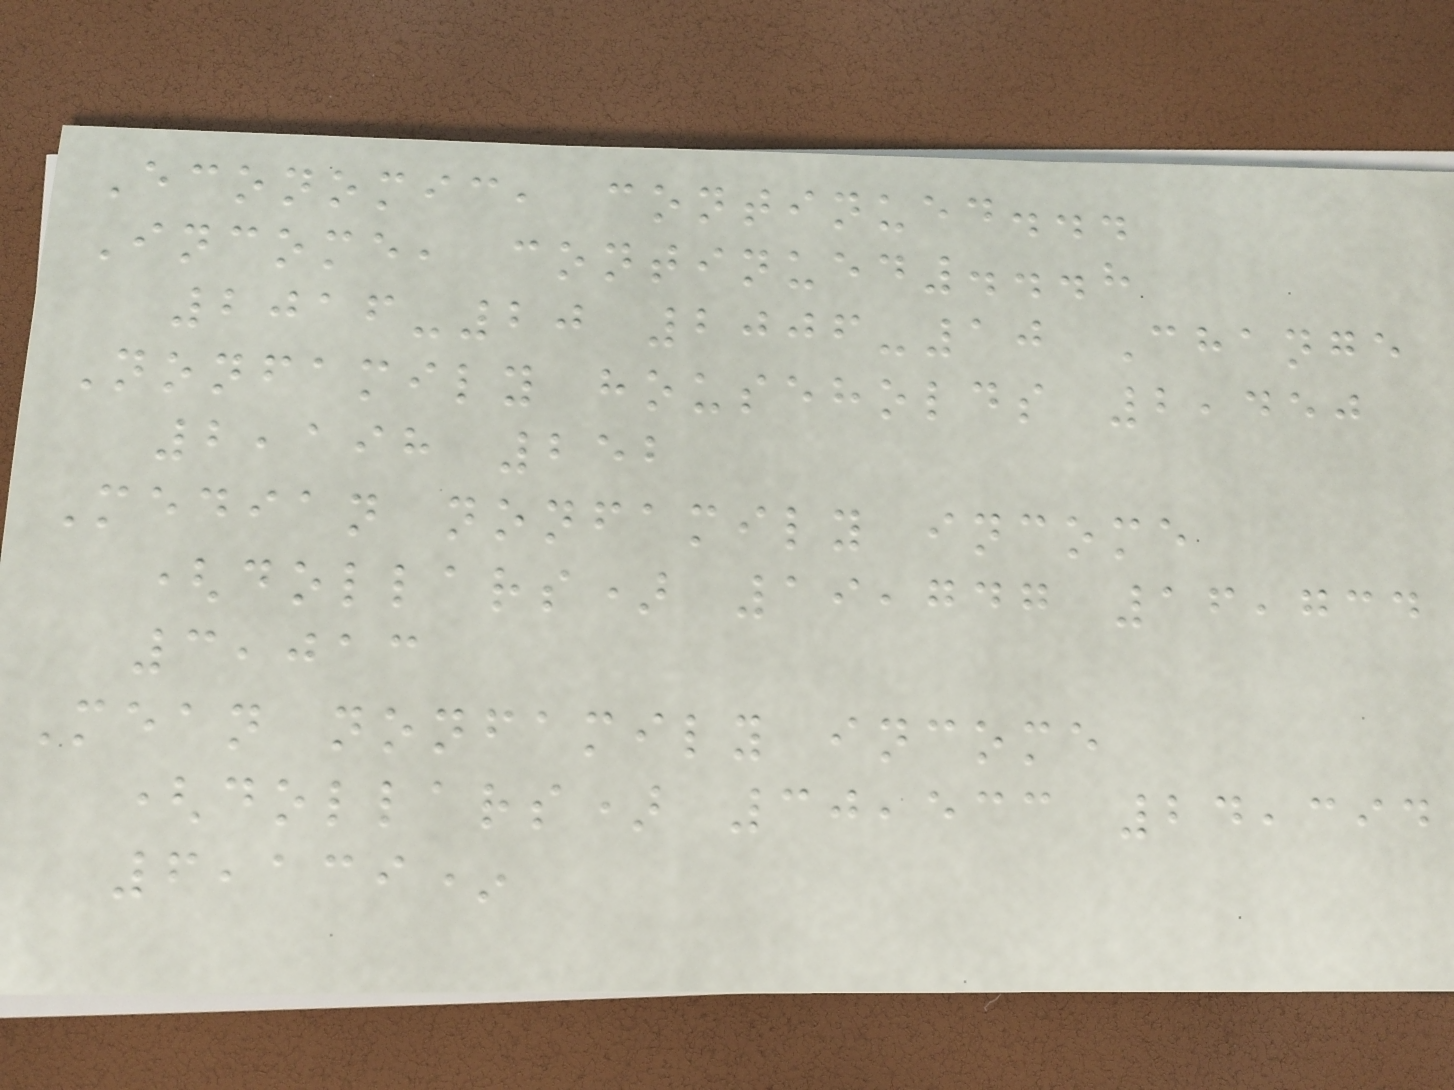Economic, continued...
Income, continued...8
2016-20 2006-10 Change
Nonfamily households 2,450
2,198 252
Median nonfamily income
(dollars) 19,747 16,734
3,013
Mean nonfamily income
(dollars) 30,533 24,394
6,139*
